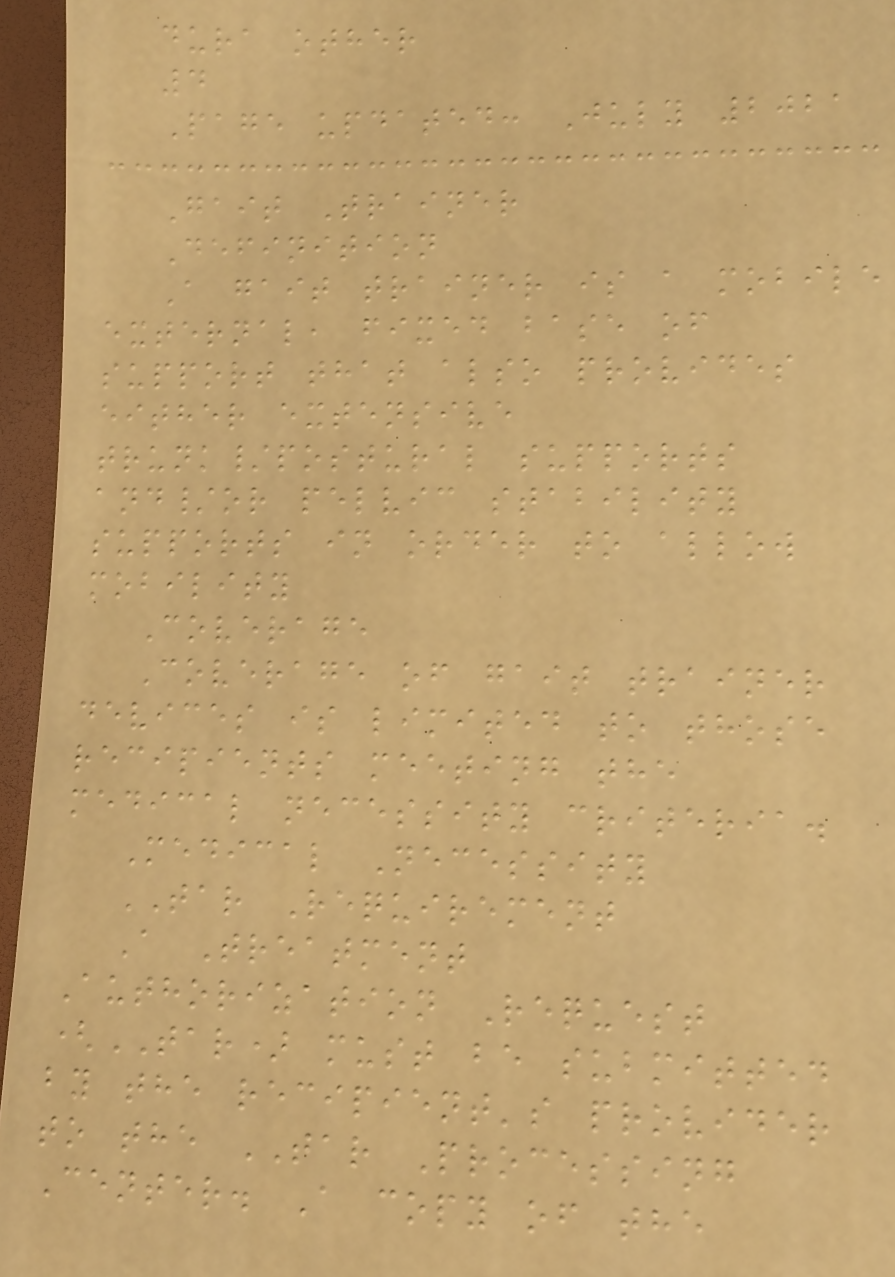dura other
4
Page updated: July 2021
Gait Trainer
Definition
A gait trainer is a mobile
external, fixed base of
support that also provides
either extensive
trunk/postural supports
and/or pelvic stability
supports in order to allow
mobility
Coverage
Coverage of gait trainer
devices is limited to those
recipients meeting the
medical necessity criteria.
Medical Necessity
TAR Requirement
A Treatment
Authorization Request
(TAR) must be submitted
by the recipient's provider
to the TAR Processing
Center. A copy of the
